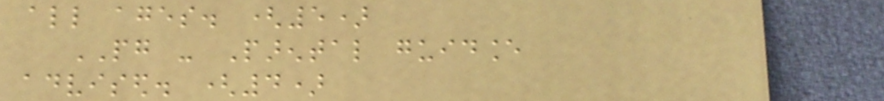all ages. (5)
PG - Parental guidance
advised. (4)
